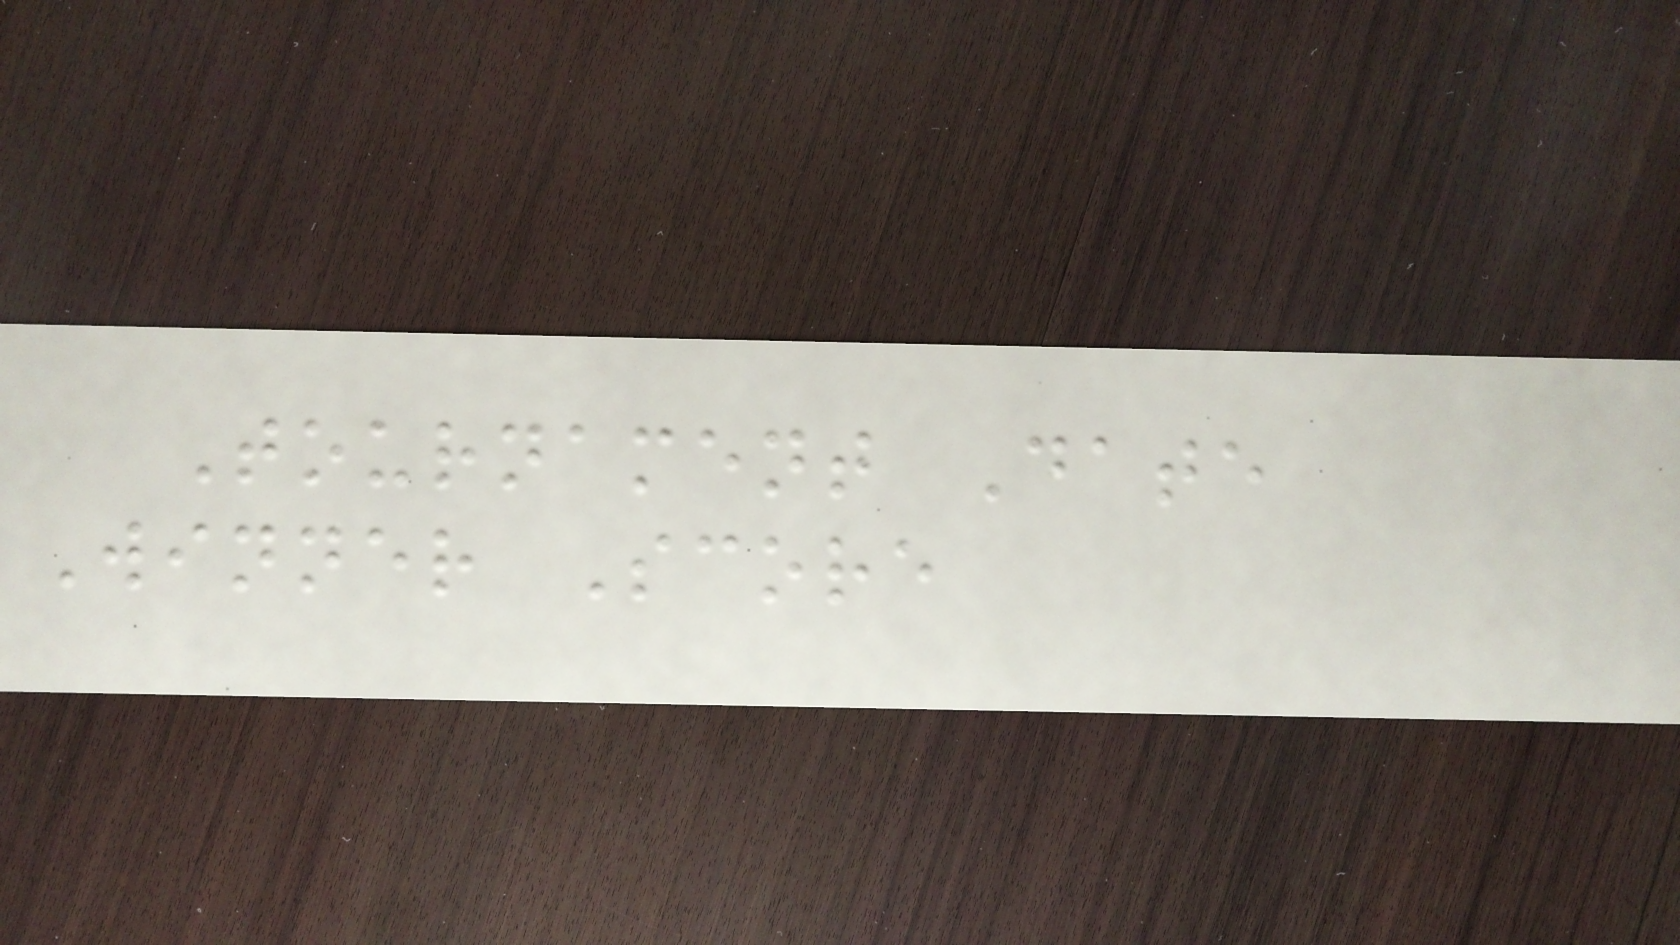Tournament Date
Winner Score
